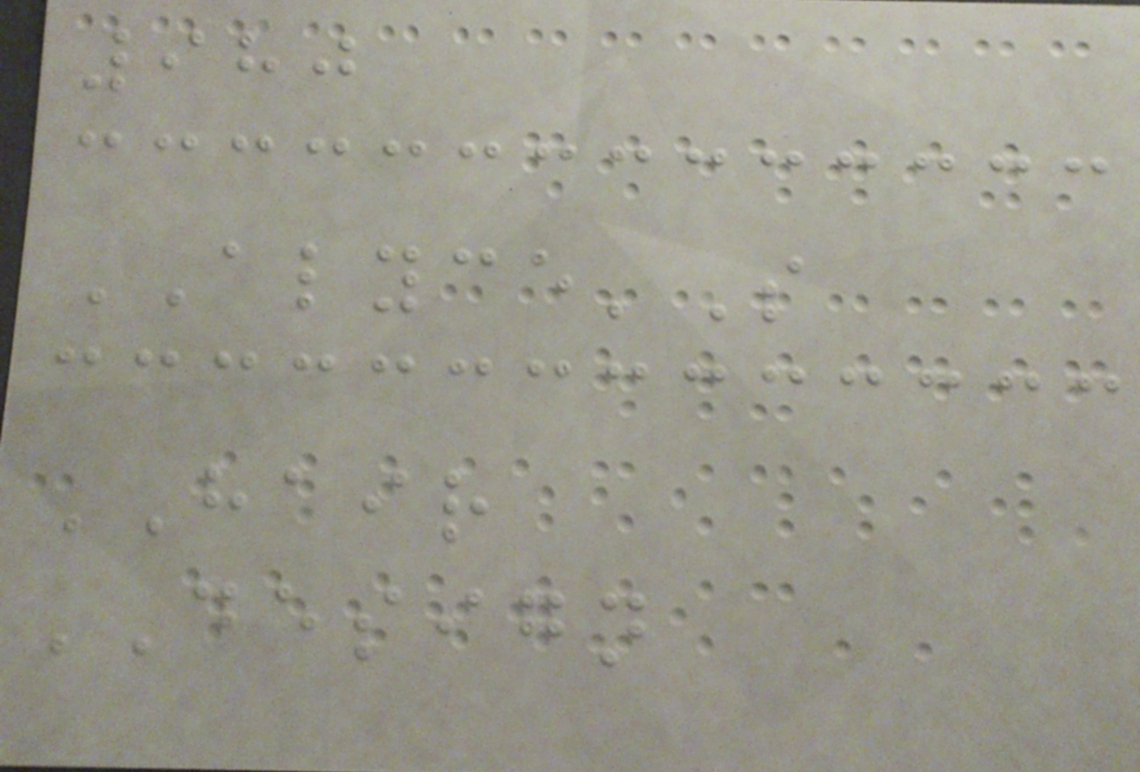980
ALYCE'S
HAIR
DESIGN
